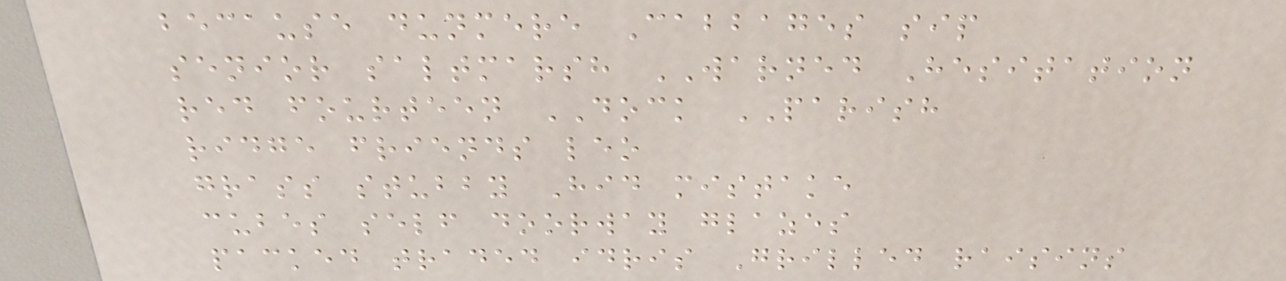because dunmere Cabbages sip
senior saltmarsh WARNED Hesitation
red fourteen DOCK PARISH
ridge friends leo
grass stubby Hid mistake
cubes self doorway glazes
packed traded idris Grilled raisins
